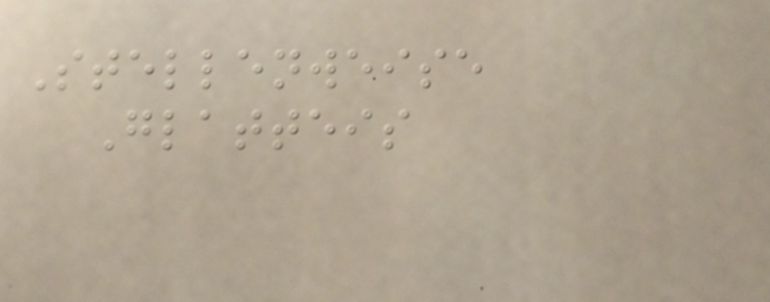Stellenweise
Glatteis
